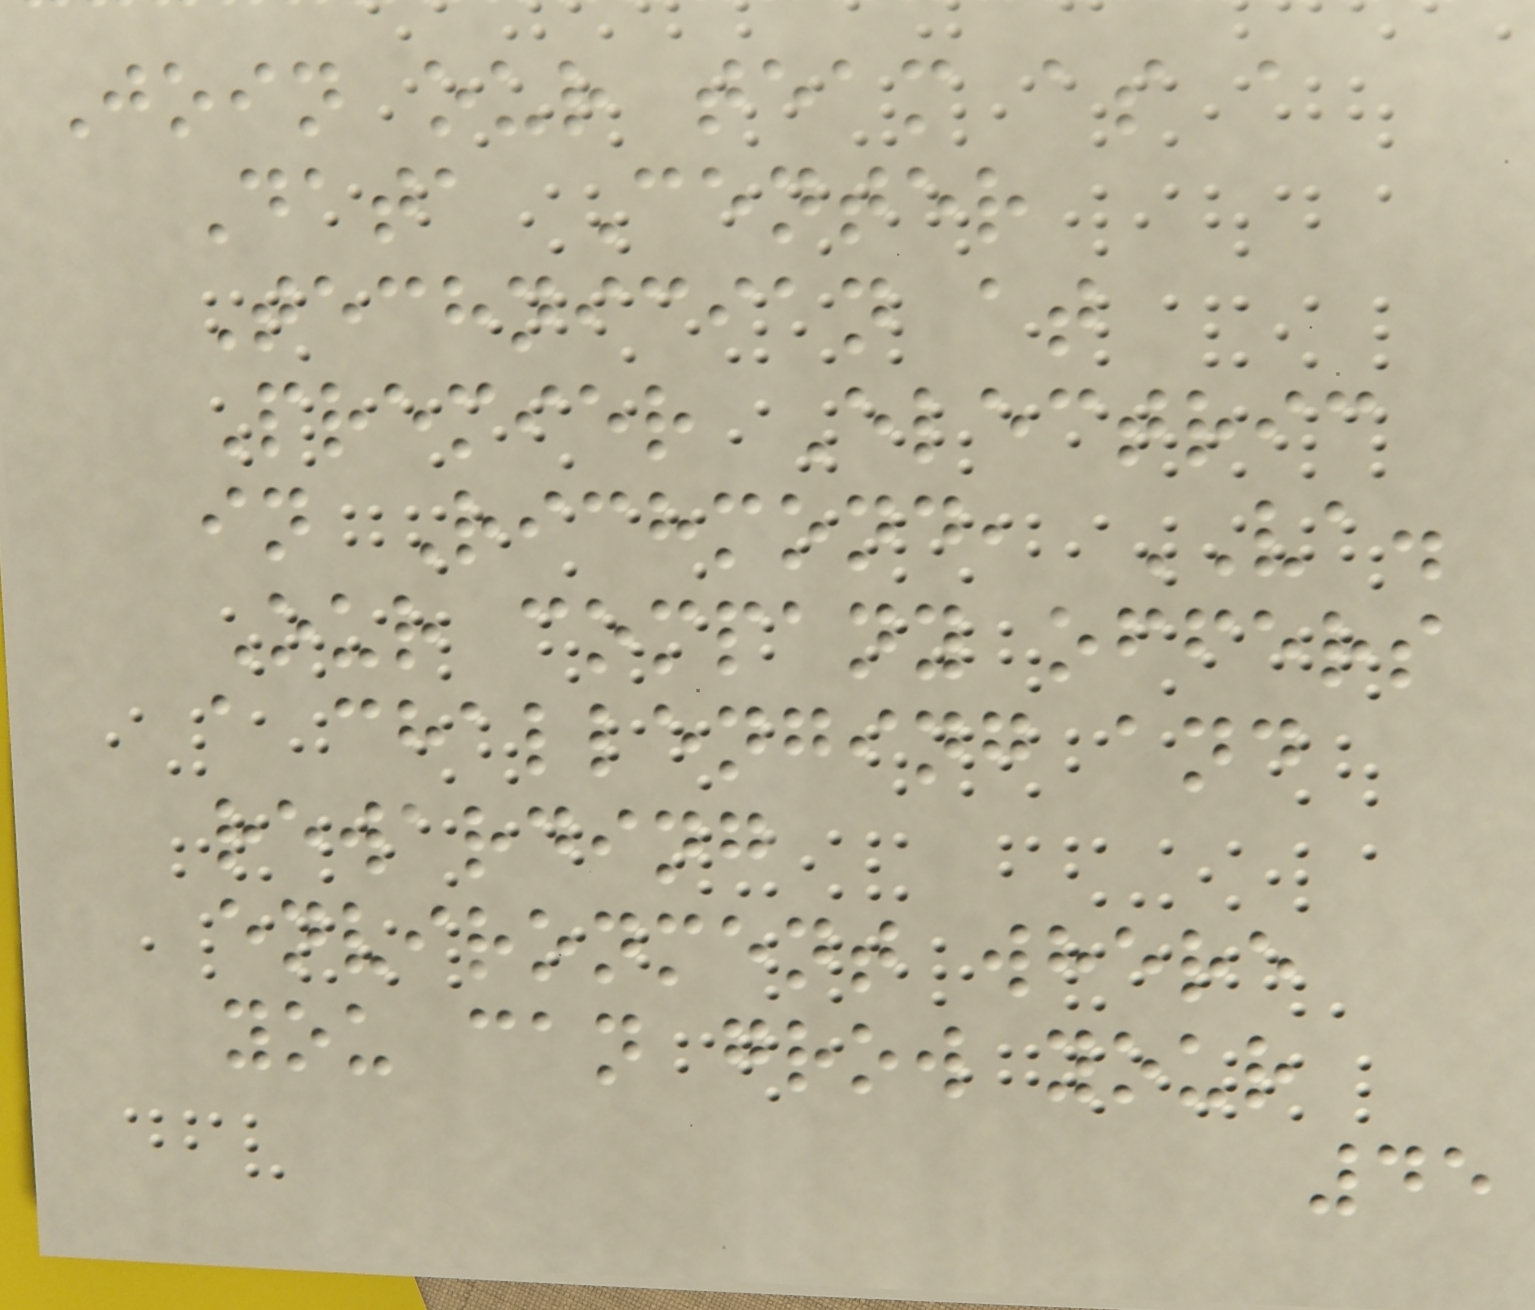Join our team as a
Data Center
Technician at
Premier Electric
in Richmond, VA.
Our company offers
a challenging and
rewarding
environment where
you can grow your
45
